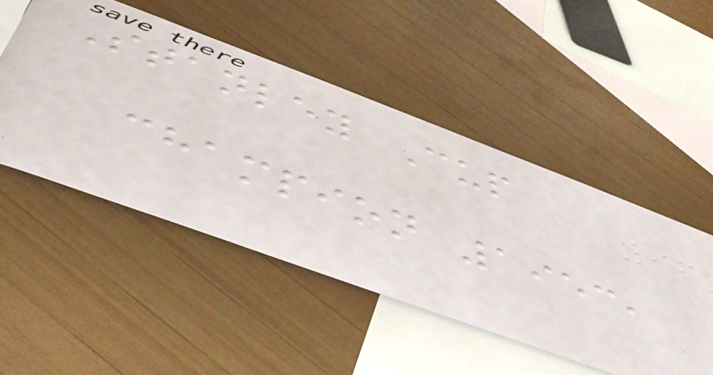Stanley Cup
champion 1953,
